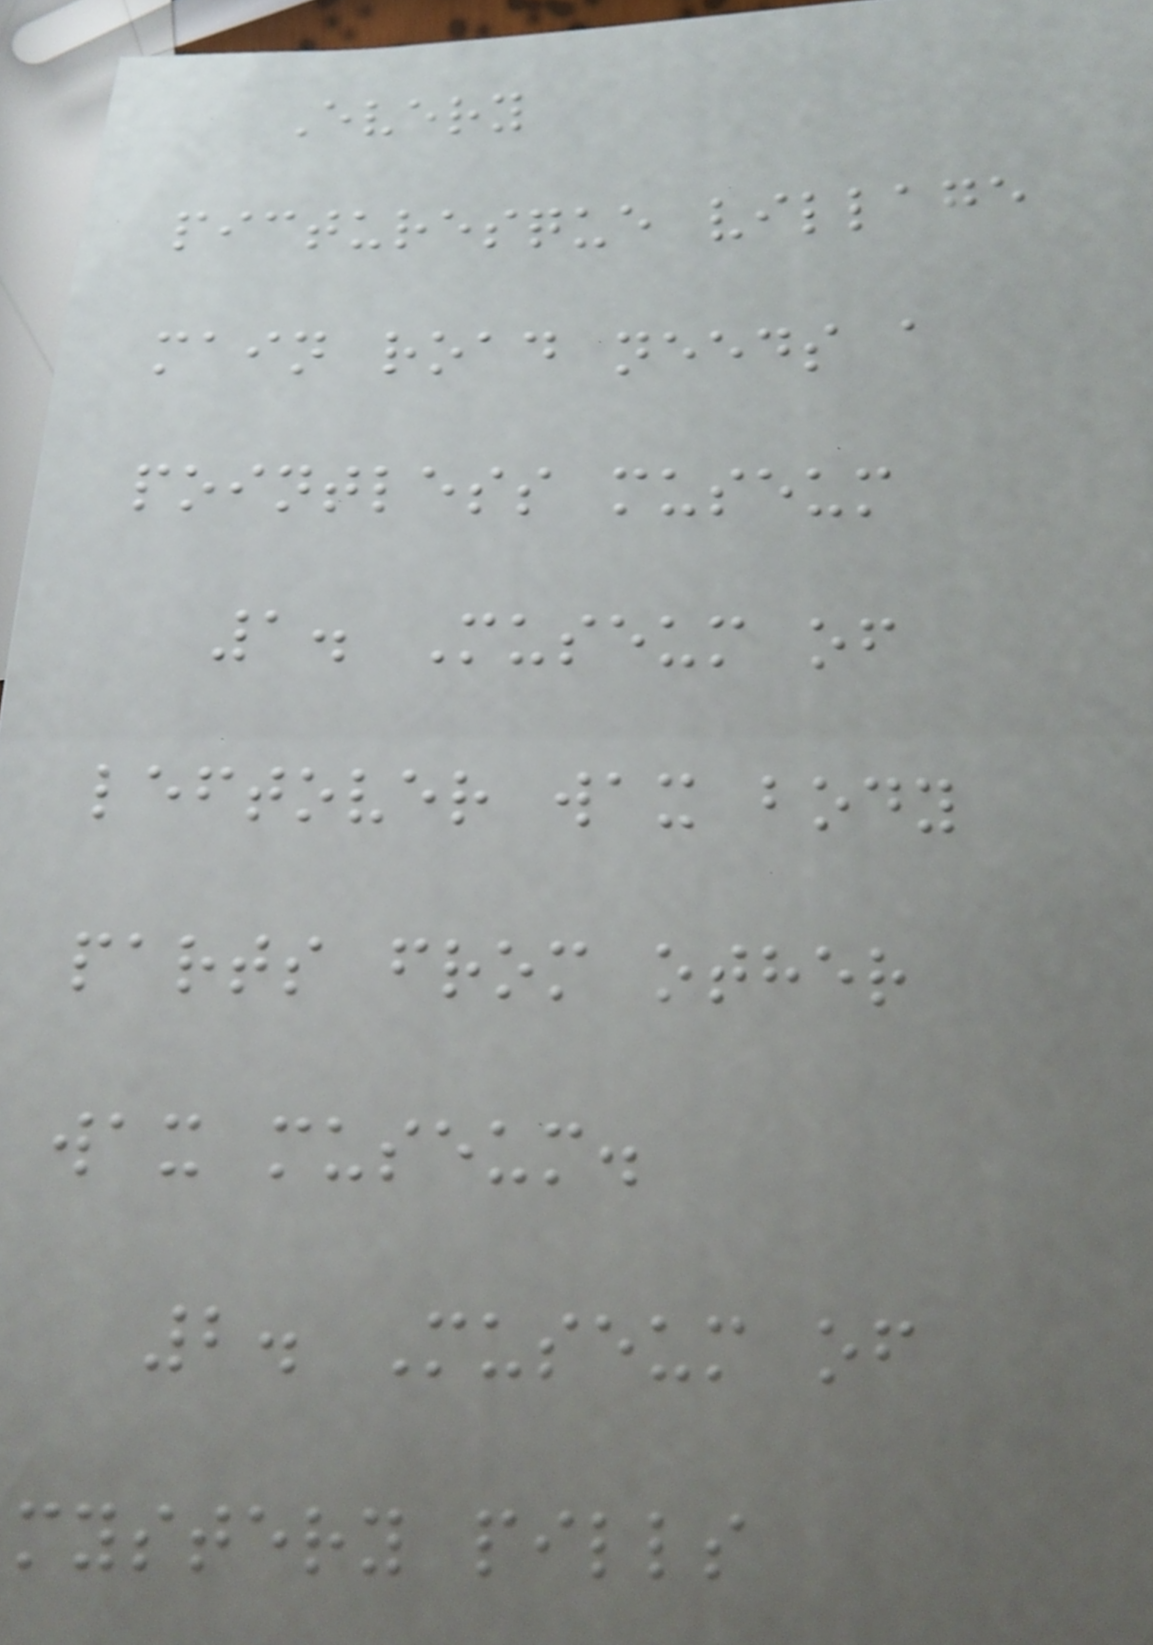Every
picturesque village
main road needs a
pointless museum
1. Museum of
leftover wax body
parts from other
wax museum.
2. Museum of
mystery pills
